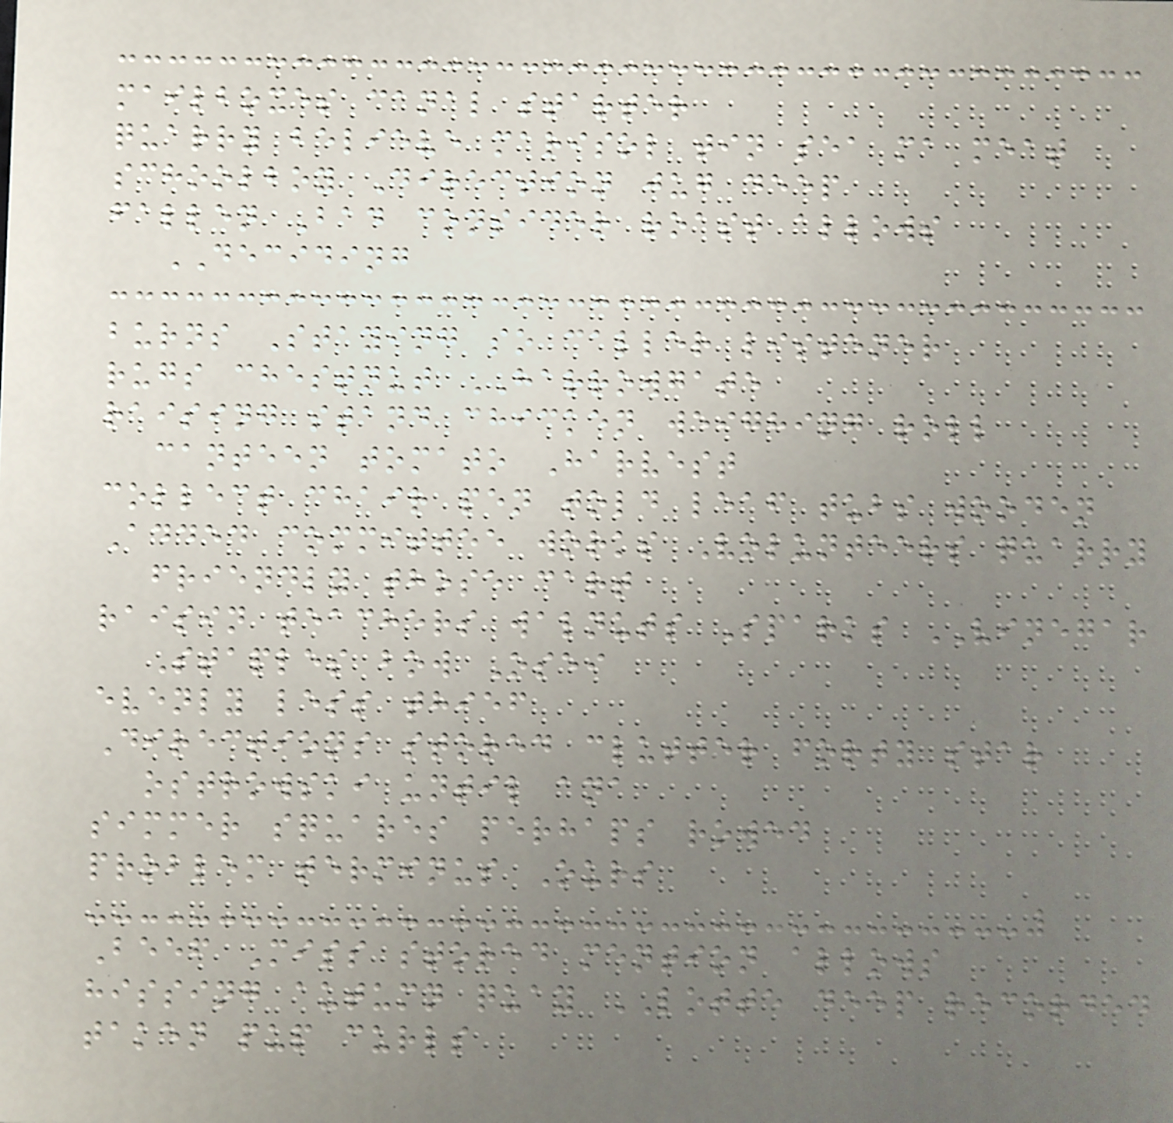mailboxes canal starter
quarry believe marisol tin sea ma meat
schoolboy Direction jug deep
fallen Bad consider roast allows
DECIDING
burns Staying so caller listener
rugs chestnut HARROWGATE
raising stand chicken weighing roll
canteen tomato Harvest
collect chair pen told leaf tubs wooden
Added committee works Volunteers quarry
friendly those cart
raisin teachers walnuts Sparks VINEGAR
Staples bow Osei
evenly less thief
Directions stored clutter forty star
ostrowski until ana
simmer squares perhaps rowed
problem terminus Ours
Beef Miss stored mention allows
hissing autumn quay LOTTE deep recorded
taken pup curls
